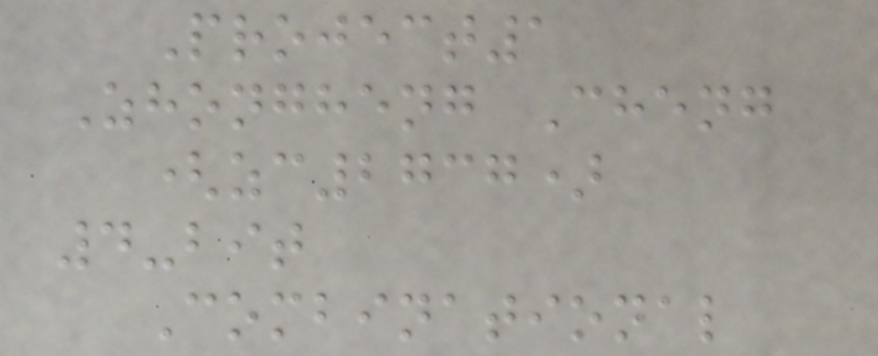Project1
Zhongheng Cheng
(zc2737)
4-bit
Combinational
